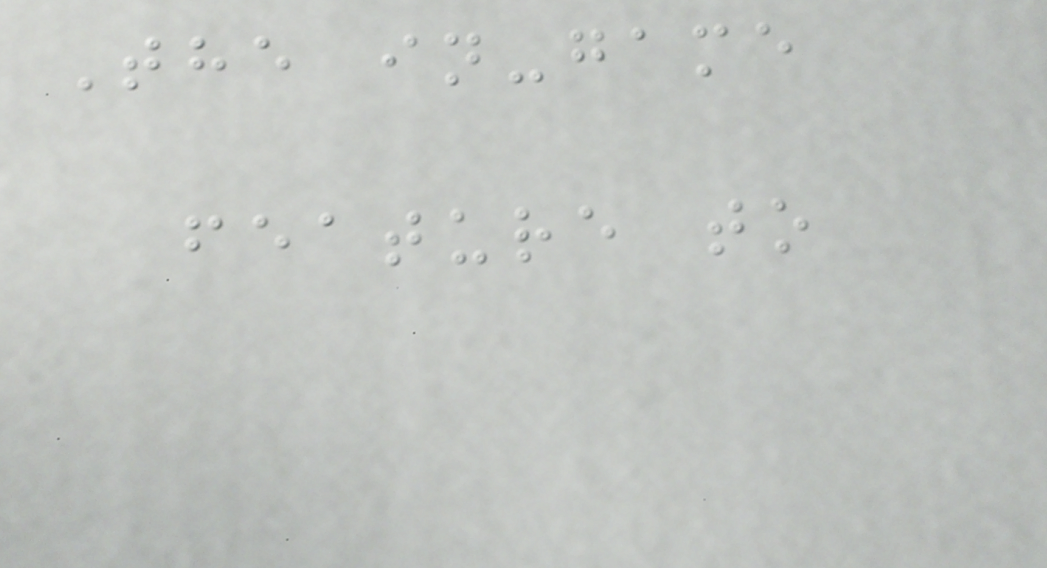The in-game
feature to
